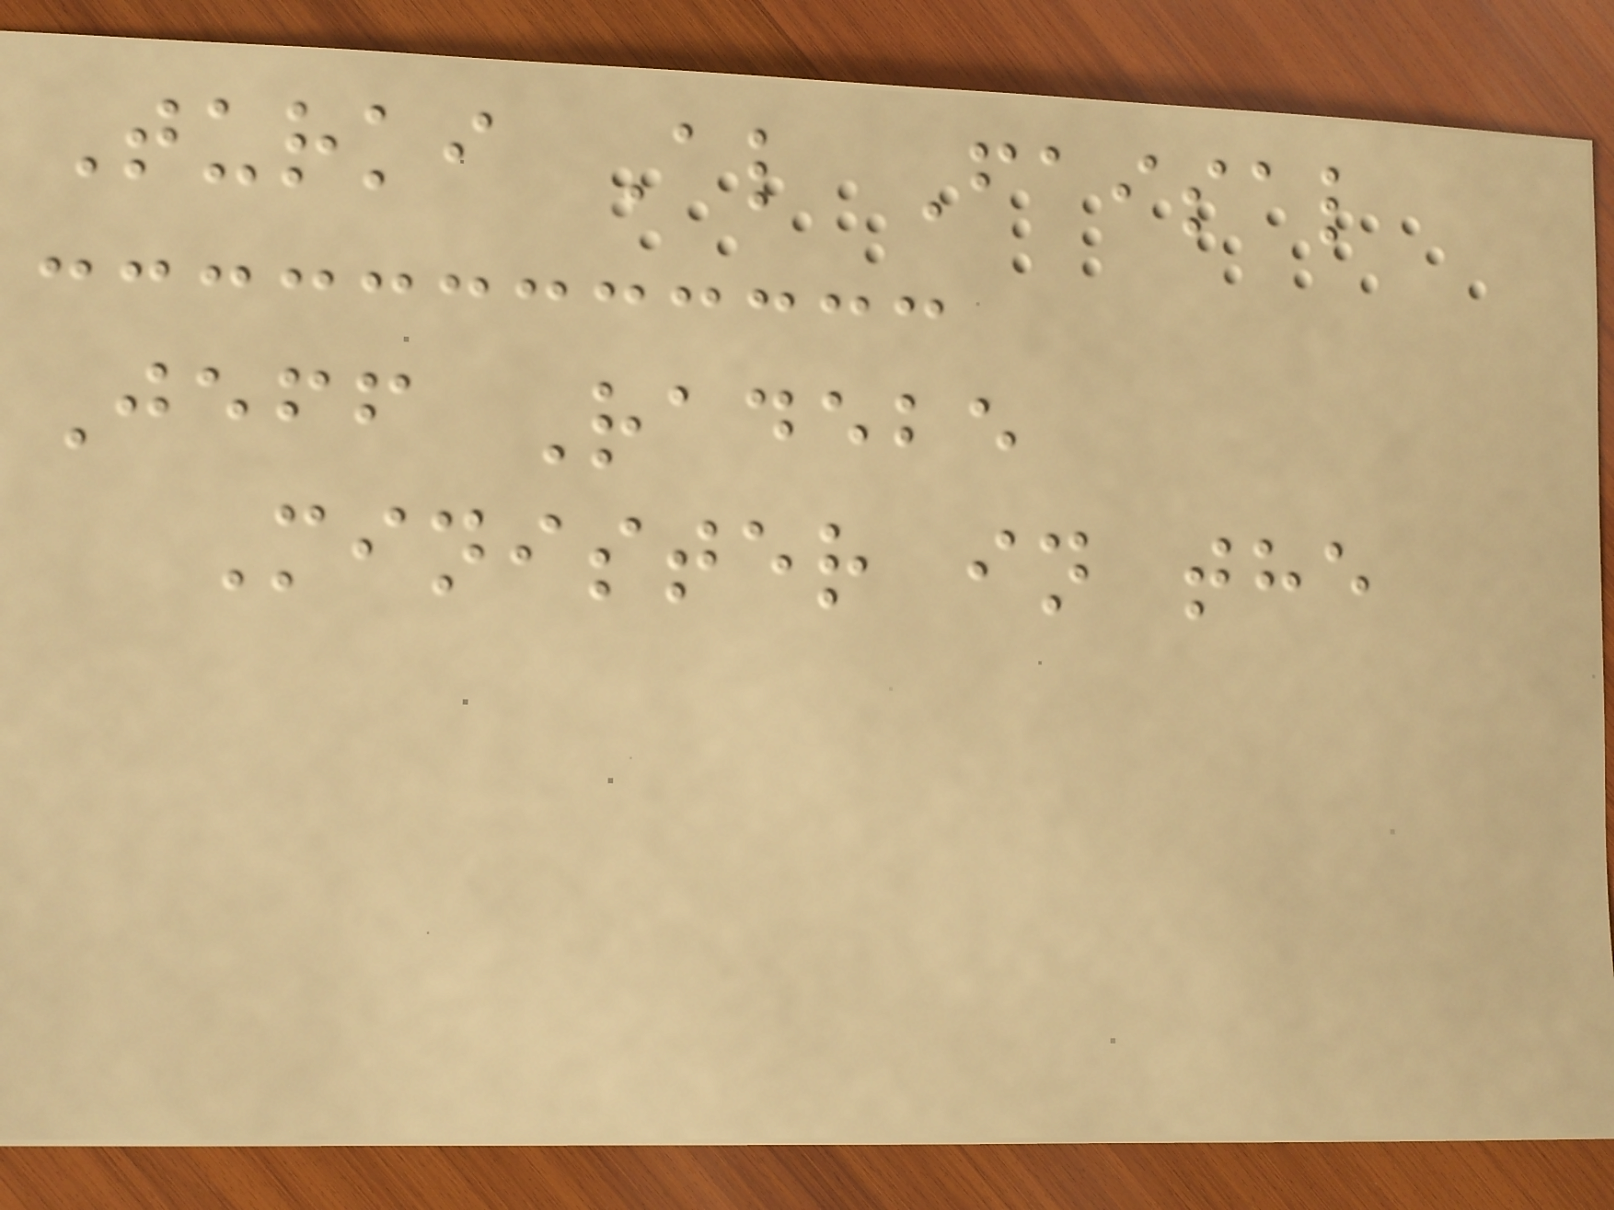Turki Al Faisal
Jeff Radebe
Minister in the
